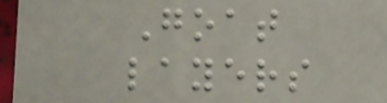Goat
layers
